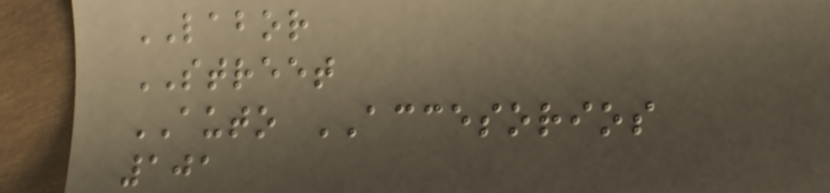LABOR
STREET
AUTO ACCESORIOS
101
